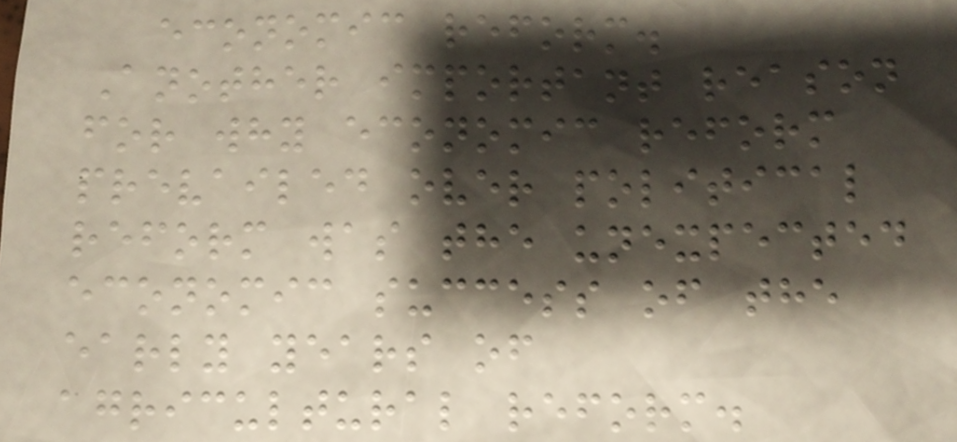economic reform.
Another important reason
for why economic reform
prevailed over political
reform was the unexpected
economic success of the
early years of
agricultural reform.
